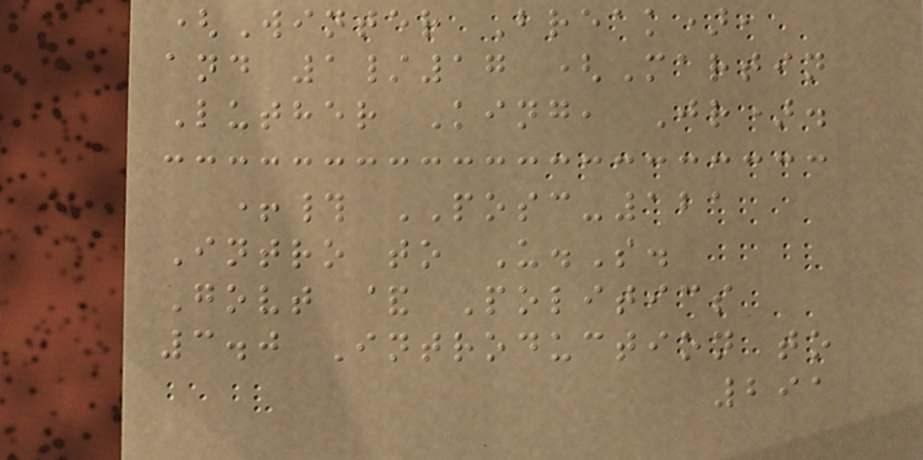(Winter Break),
and 1/17 (Martin
Luther King, Jr).
+# POSC-121
Intro to U.S.
Govt & Politics
3.0 Introduction to
291
